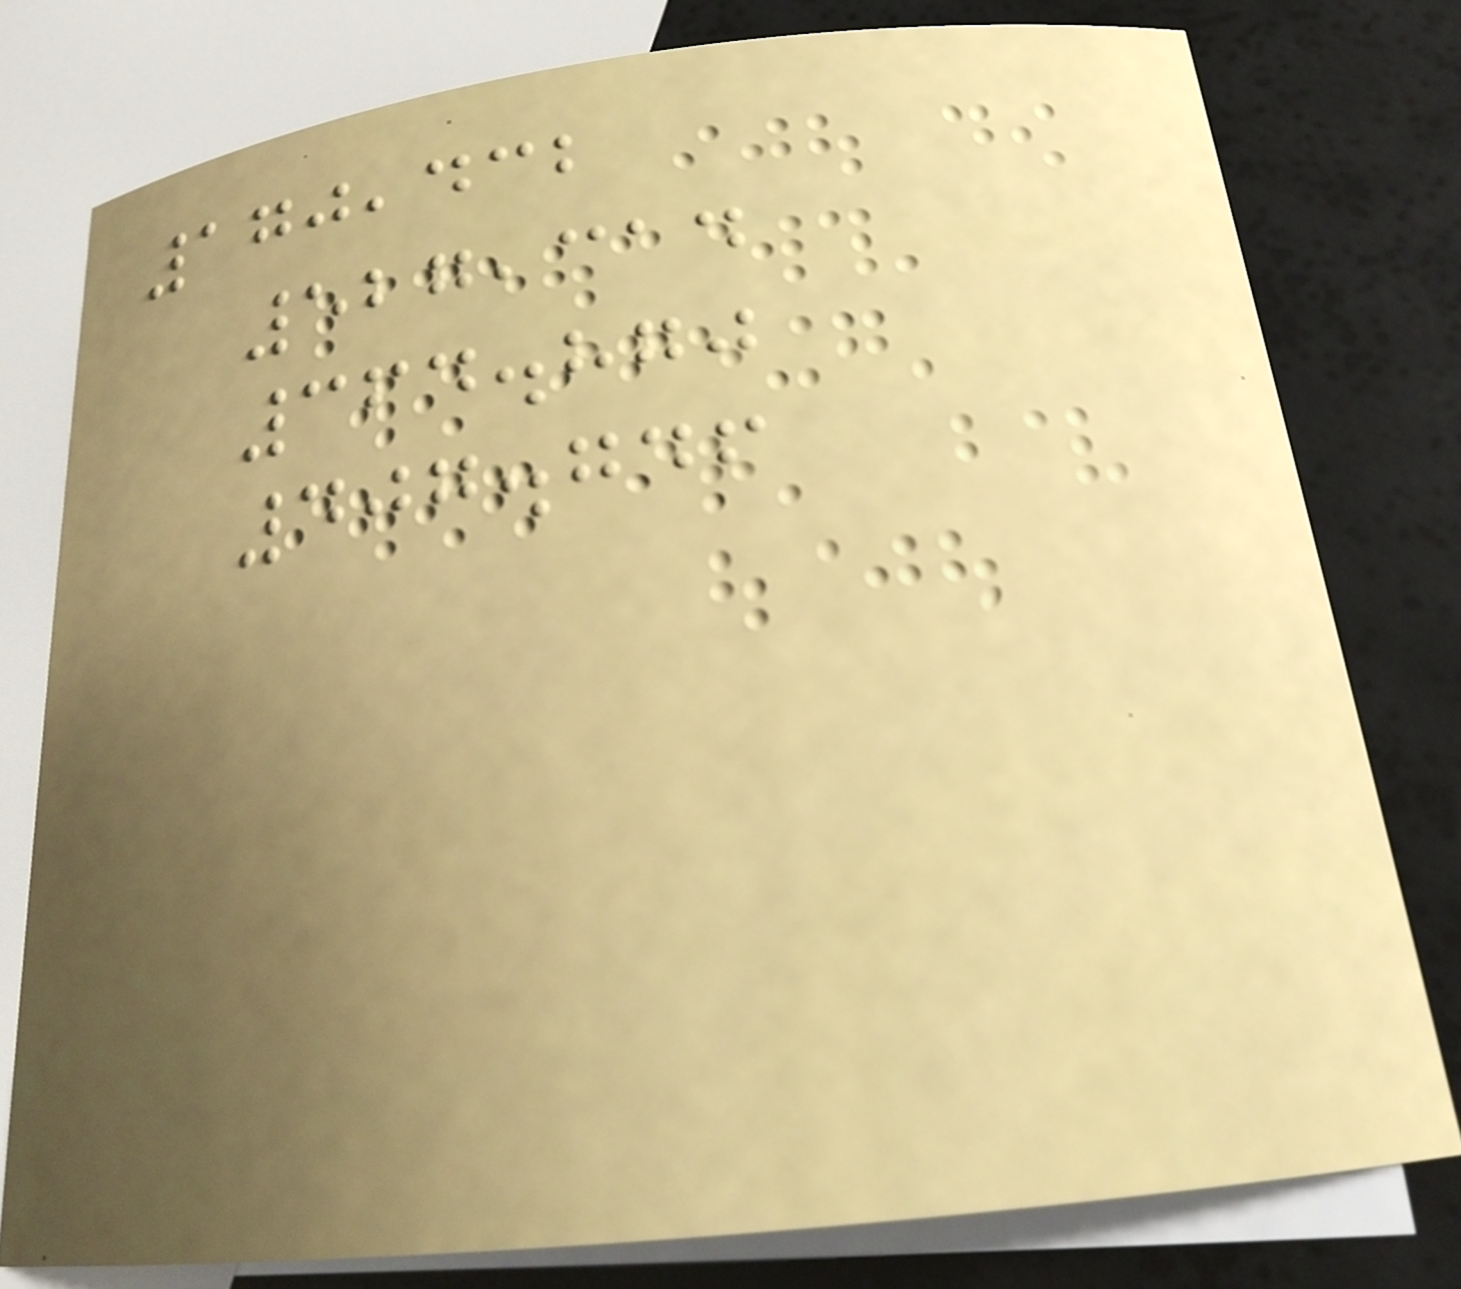170,432
527,314
364.870
407.746
